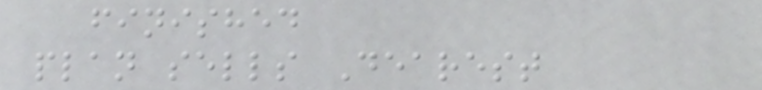finished
plan sells Dearest
